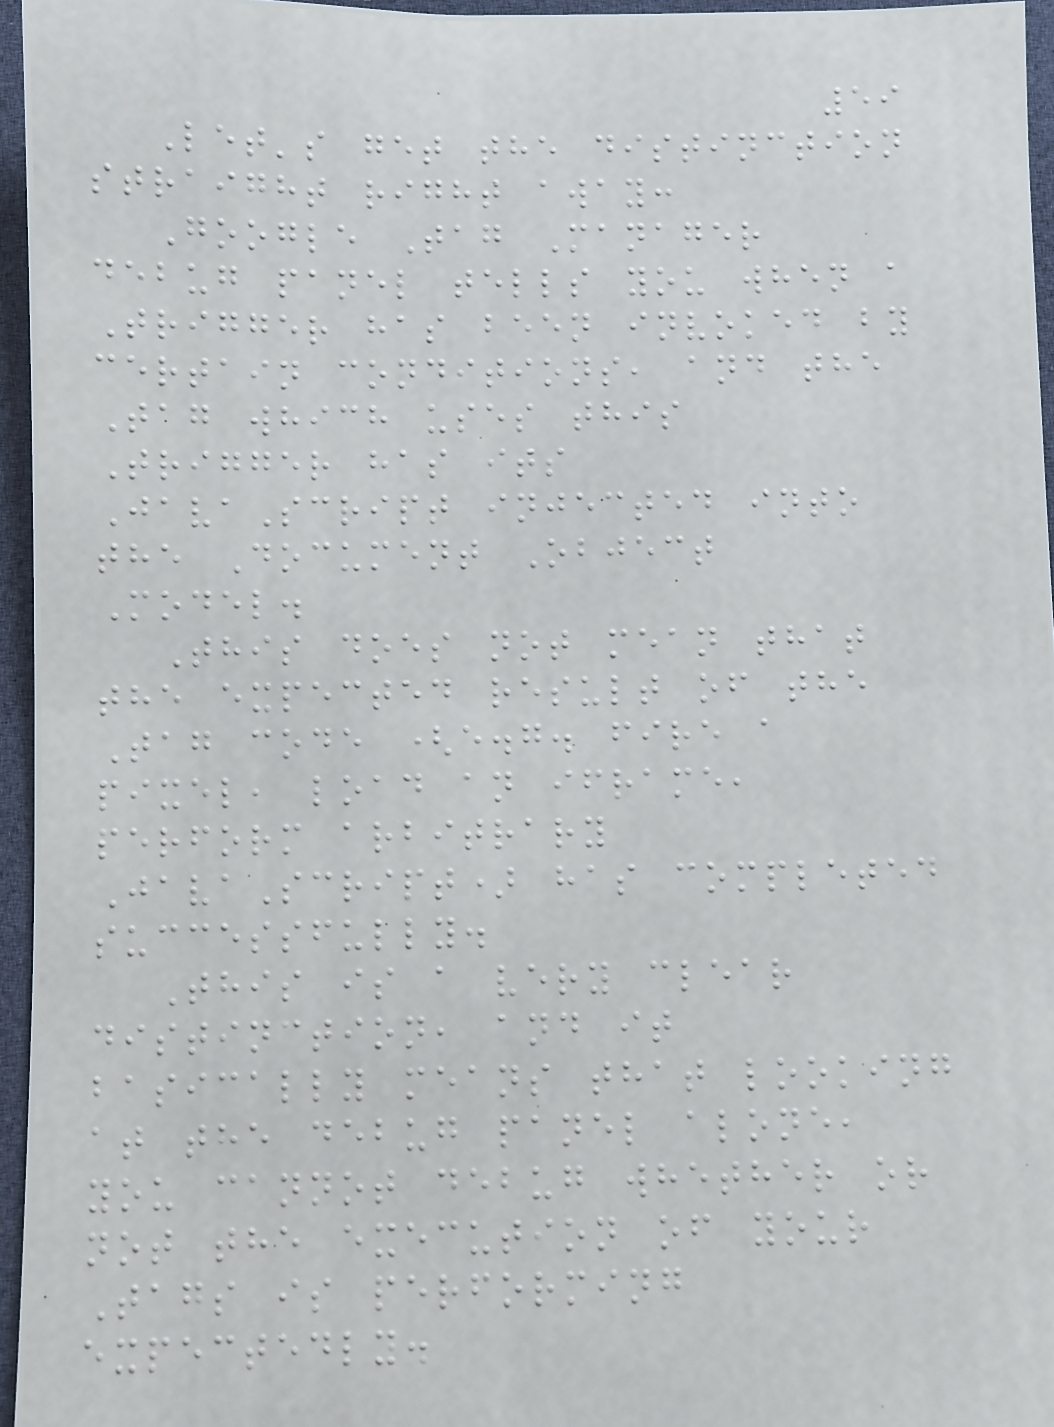59
Let's get the distinction
straight right away:
Google Tag Manager
debug panel tells you when a
Trigger has been invoked by
certain conditions, and the
Tag which uses this
Trigger has its
JavaScript injected into
the Document Object
Model.
This does not mean that
the expected result of the
Tag code (e.g. fire a
pixel, load an iframe,
perform arbitrary
JavaScript) has completed
successfully.
This is a very clear
distinction, and it
basically means that looking
at the debug panel alone,
you cannot debug whether or
not the execution of your
Tags is performing
expectedly.
